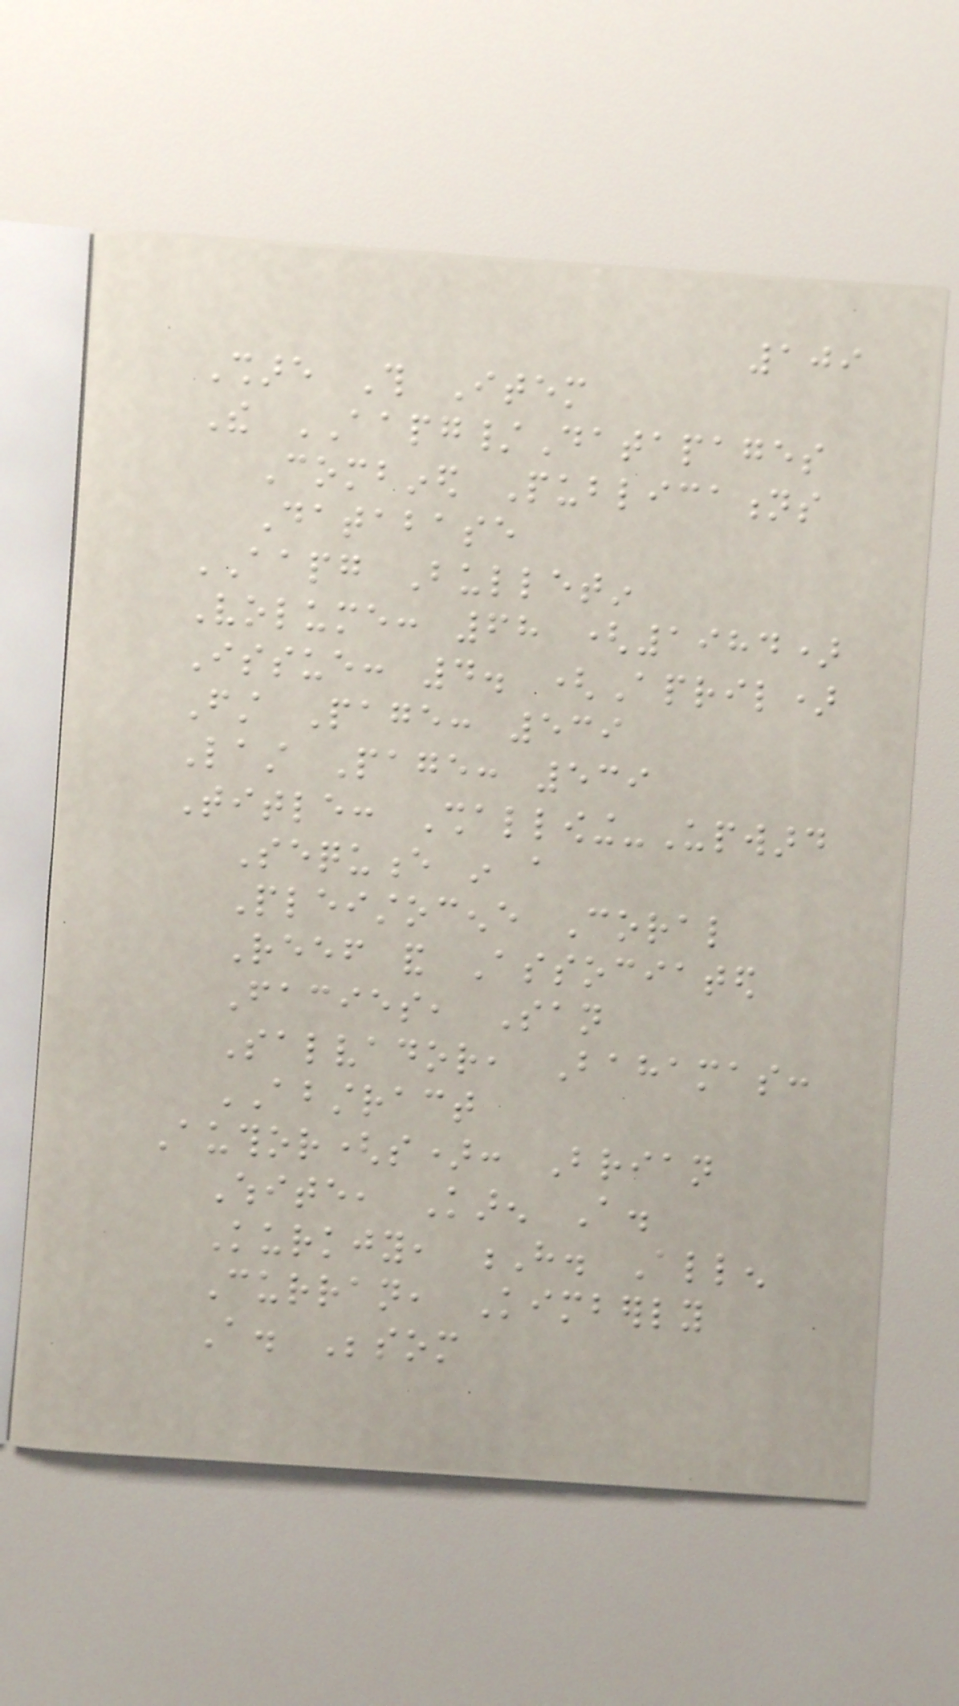109
Share This Item
The AAPG/Datapages
Combined Publications
Database
AAPG Bulletin
Volume: 68 (1984)
Issue: 4. (April)
First Page: 539
Last Page: 539
Title: Shallowing-Upward
Sequence in a
Pleistocene Coral
Reef and Associated
Facies, San
Salvador, Bahamas:
ABSTRACT
Author(s): Brian
White, Karen A.
Kurkjy, H. Allen
Curran, Kimberly
A. Besom
